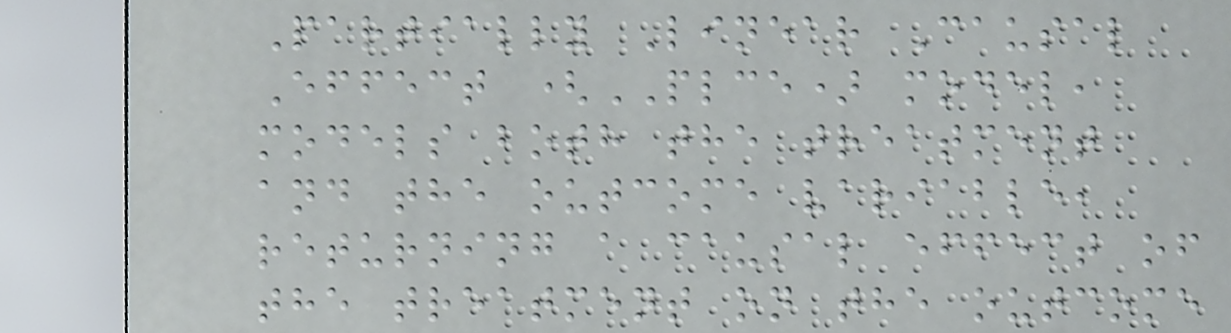Partially Linear Causal
Effect (PLCE) model,
models both the treatment
and the outcome variable,
returning a causal effect of
the treatment on the outcome
